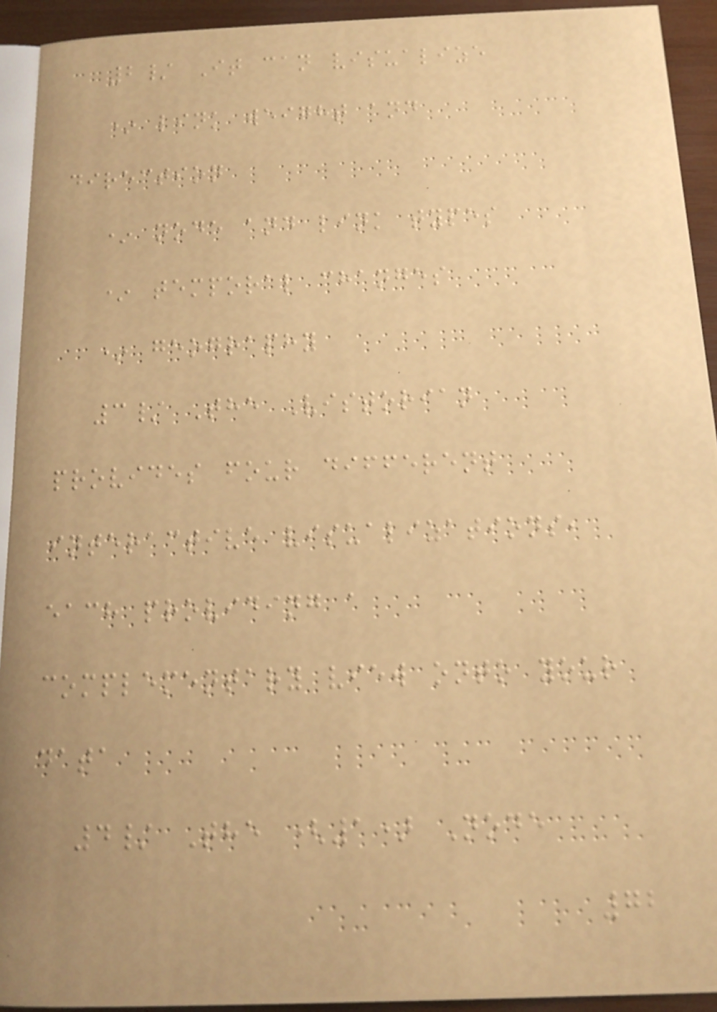2/ It can visualize
* link weight and
direction
* node and link types
* temporal changes
* geography
3/ The Vistorian
provides four different
interactive visualizations,
each providing a
complementary view onto your
data
4/ The (1) Node
72
